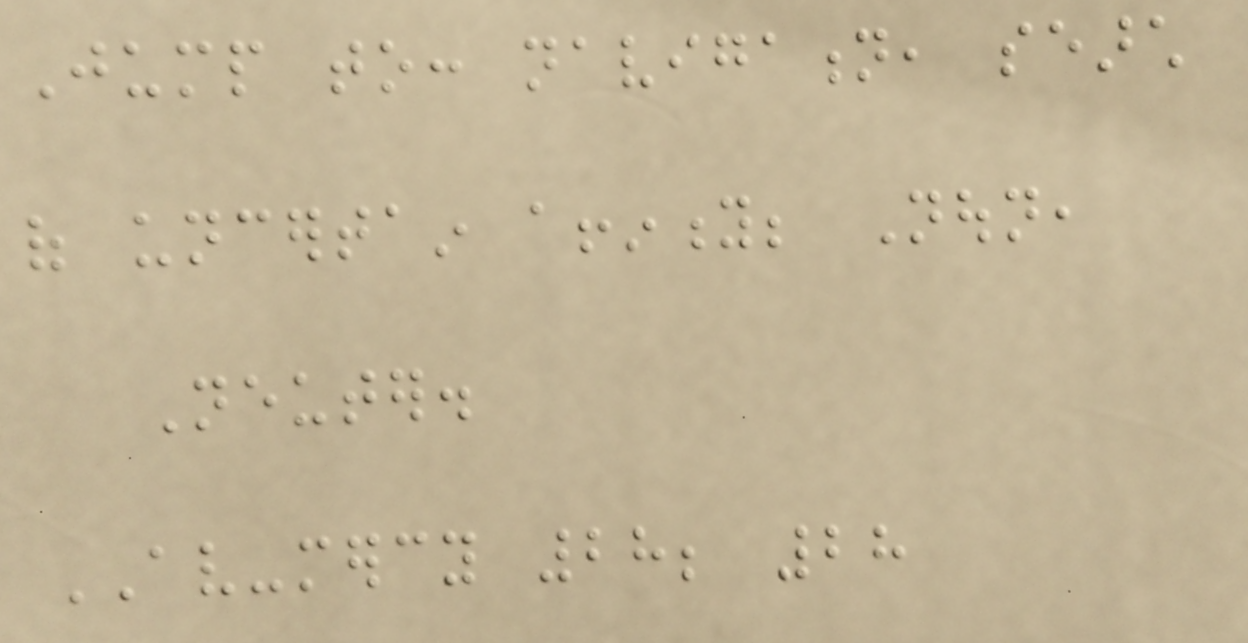Jump to: navigation, search
of uncertain affinity; Noun,
Neuter.
AV-mercy 28; 28
